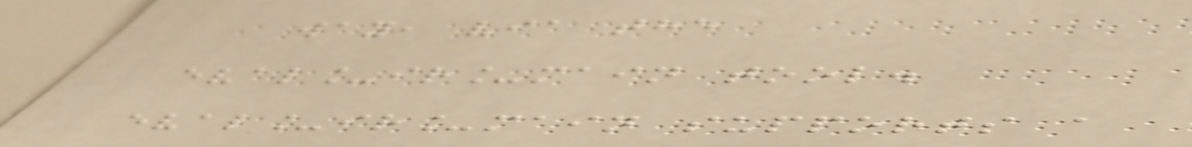way, via the
eval_ir_main tool.
eval_ir_main supports a
